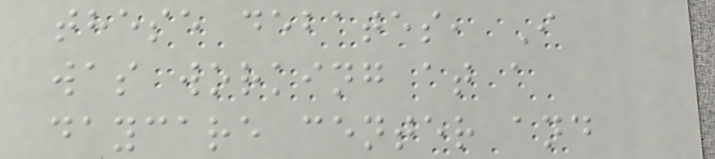these debates, I
was working at a
daycare center and
